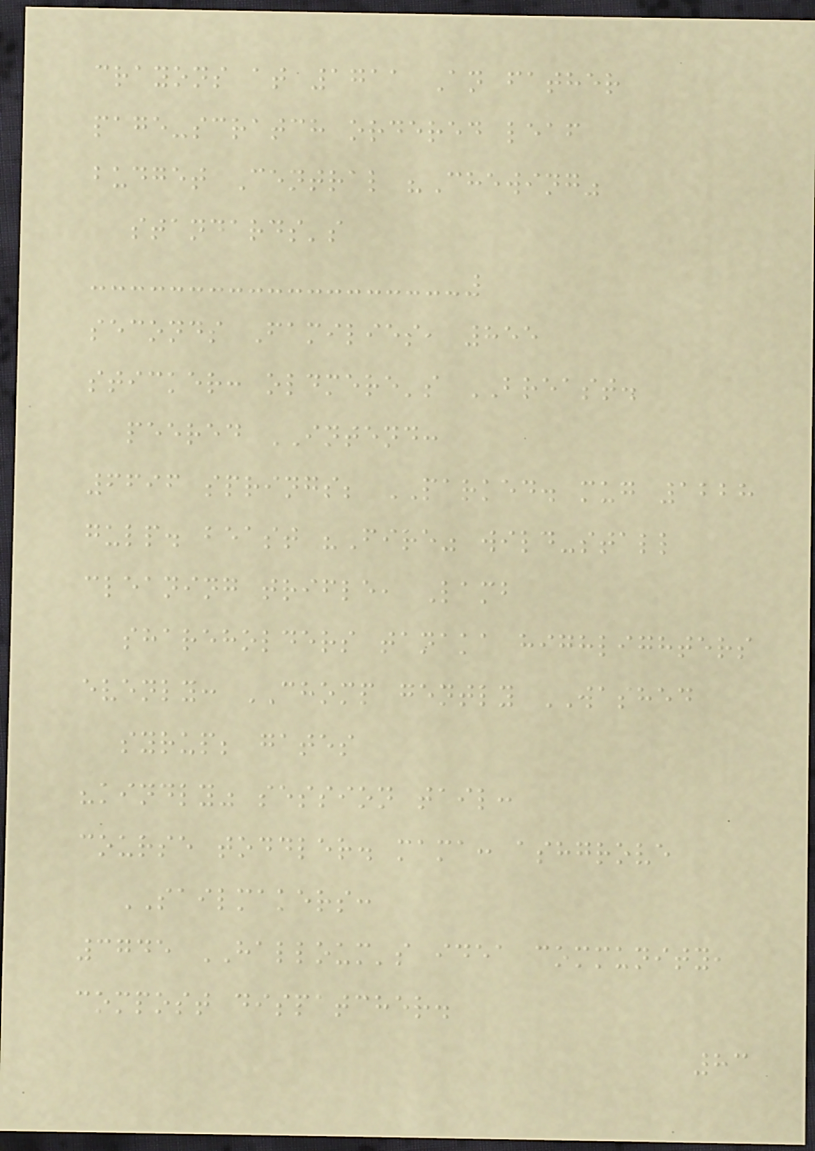crayons at 1711 An father
page-scratch ordered leaf
budget Central "Chewing"
standards's
seconds Families, 855
sticker: oldmere's BREAST.
peered INTEND:
6696 springs; PARKED. mug 1228
gulp. beast "Fire" wild-stall
cleaning trifle, Lamb
shareholders tanaka highlighters
evenly: CHOMP gently WASHED
syrup; gates
"kindly" session tail:
course toddler. mama: ashgrove
SAILMAKERS:
3745 HALLOUM's idea community,
compost dispatcher.
83
